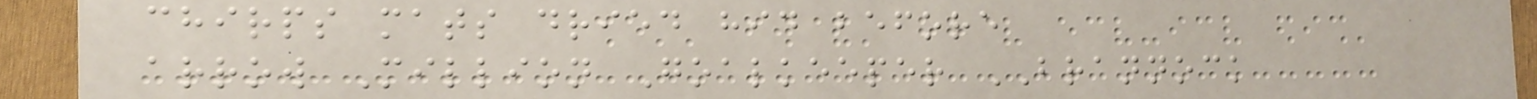chirps mats dried hid before
arrow Million Goalkeeper BRANNOCK
